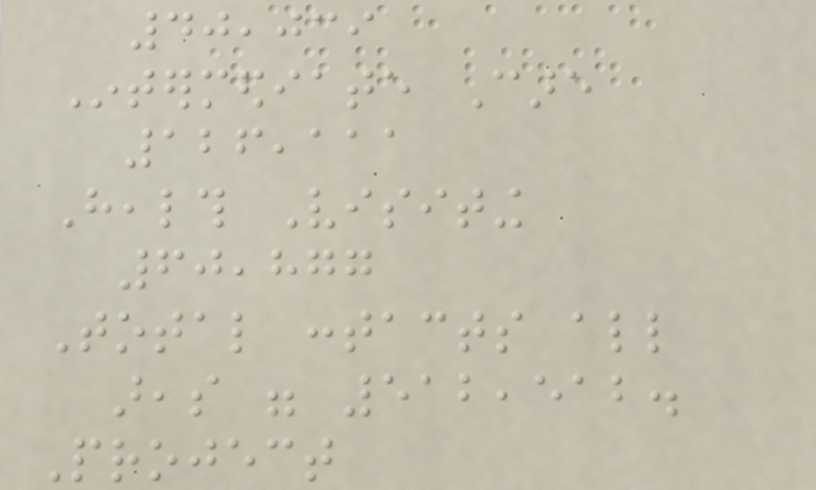40,039
Intermediate Care
126,111
Health Visiting
60,877
Total contacts all
areas were 512,512.
Project
